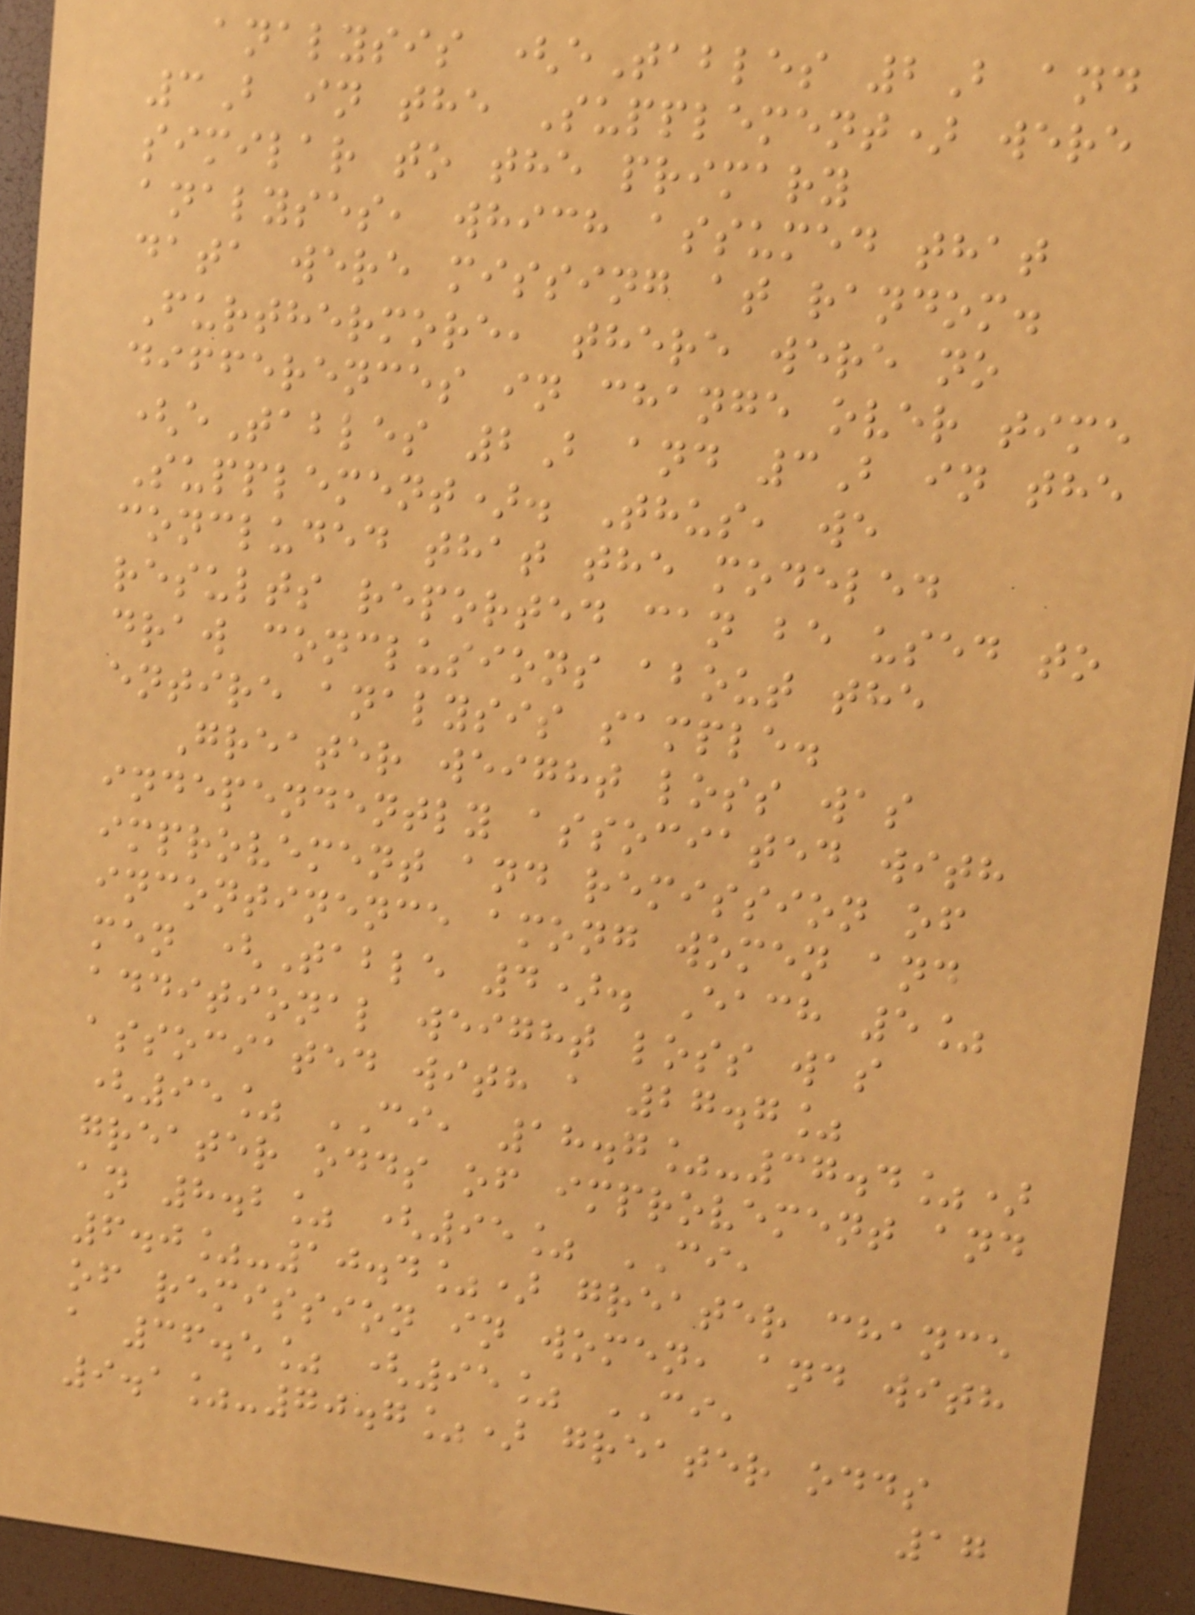analysis (eTables 2B and
3B in the Supplement) were
similar to the primary
analyses, which assumed that
data were missing at random.
Furthermore, there were no
differences in change over time
(eTables 2B and 3B in the
Supplement). Thus, we
concluded that the modeled
results reported can be used to
draw conclusions about the
entire analysis sample.
Greater weight loss was
independently associated with
improvement and remission of
incontinence among women and
men (Table 4). Each 5%
additional weight loss was
associated with a 27.7%
(95% CI, 18.7%-37.4%)
greater odds of improvement and
an 8.2% (95% CI,
6.0%-10.4%) greater chance
of remission in women, and with
a 36.5% (95% CI,
9.1%-70.7%) greater odds
17
